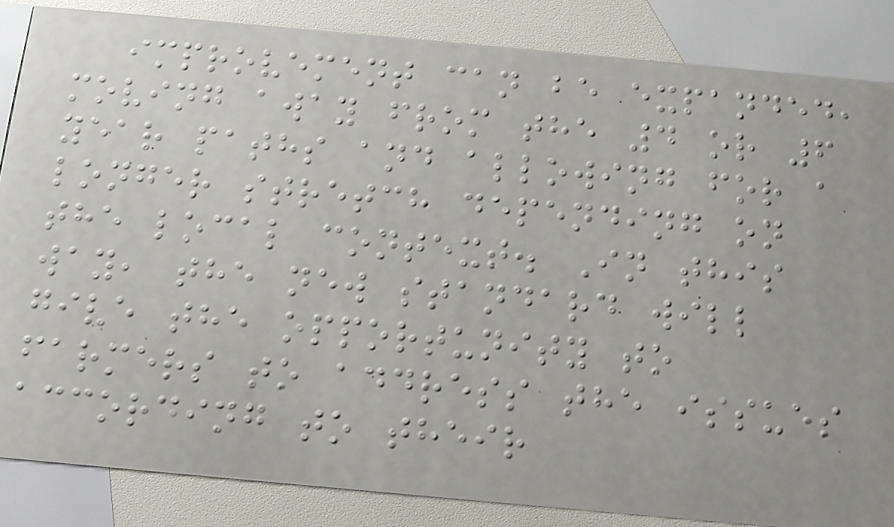improvement can be expanded,
moving away from the 4 or 6
year paths and allowing for a
longer stretch depending on
the local context. In this
way, the new standard will
give the opportunity to
farmers to address the issues
according to their
